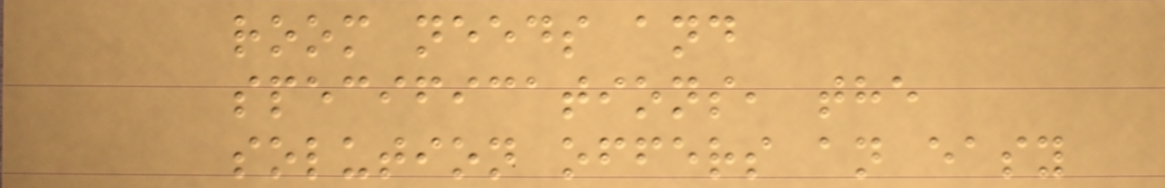room needs and
specifications, the
solution offers an easy
